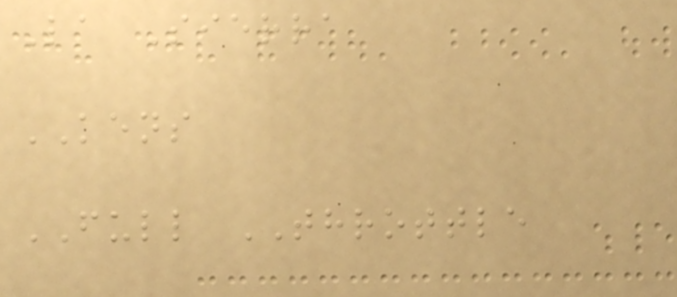La Sierra
KENS
FULL THROTTLE
